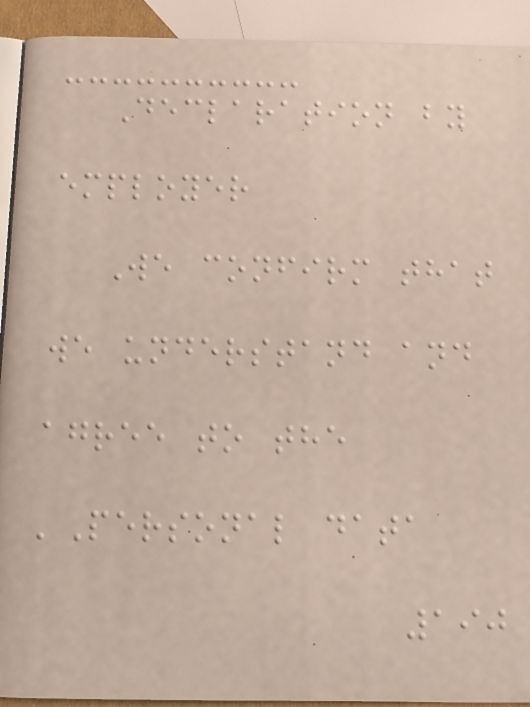Declaration by
employer
We confirm that
we understand and
agree to the
'Personal data
190
